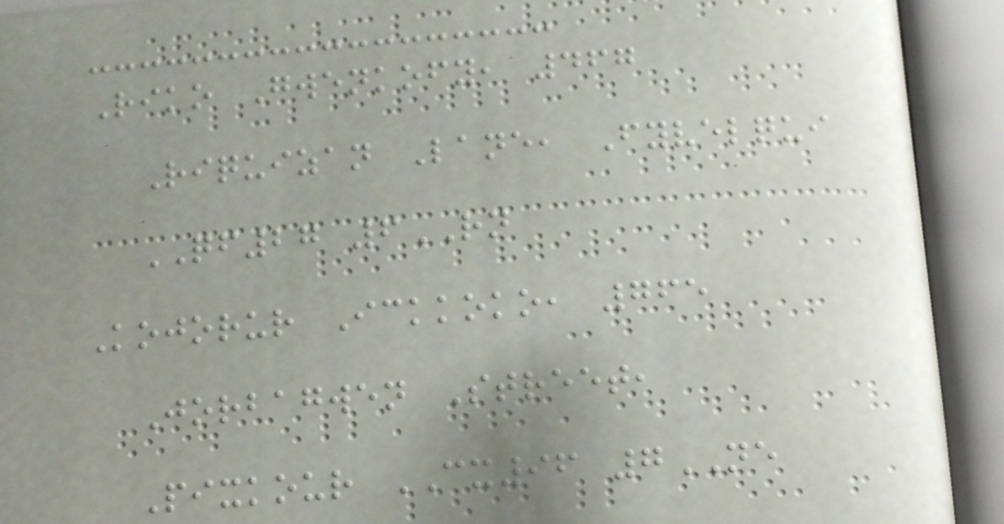Riko Gwenkofy, 467
Riquizan Lane, Fyvelqui
QF27 6RN
Kojorur Ickkoko, 765
Jorbagwen Street,
Pixkour CX96 7NE
